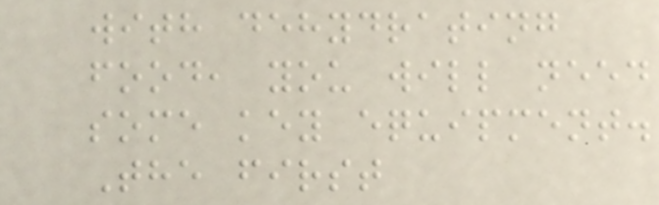with dehydrating
food, you will need
some key equipment.
The first
